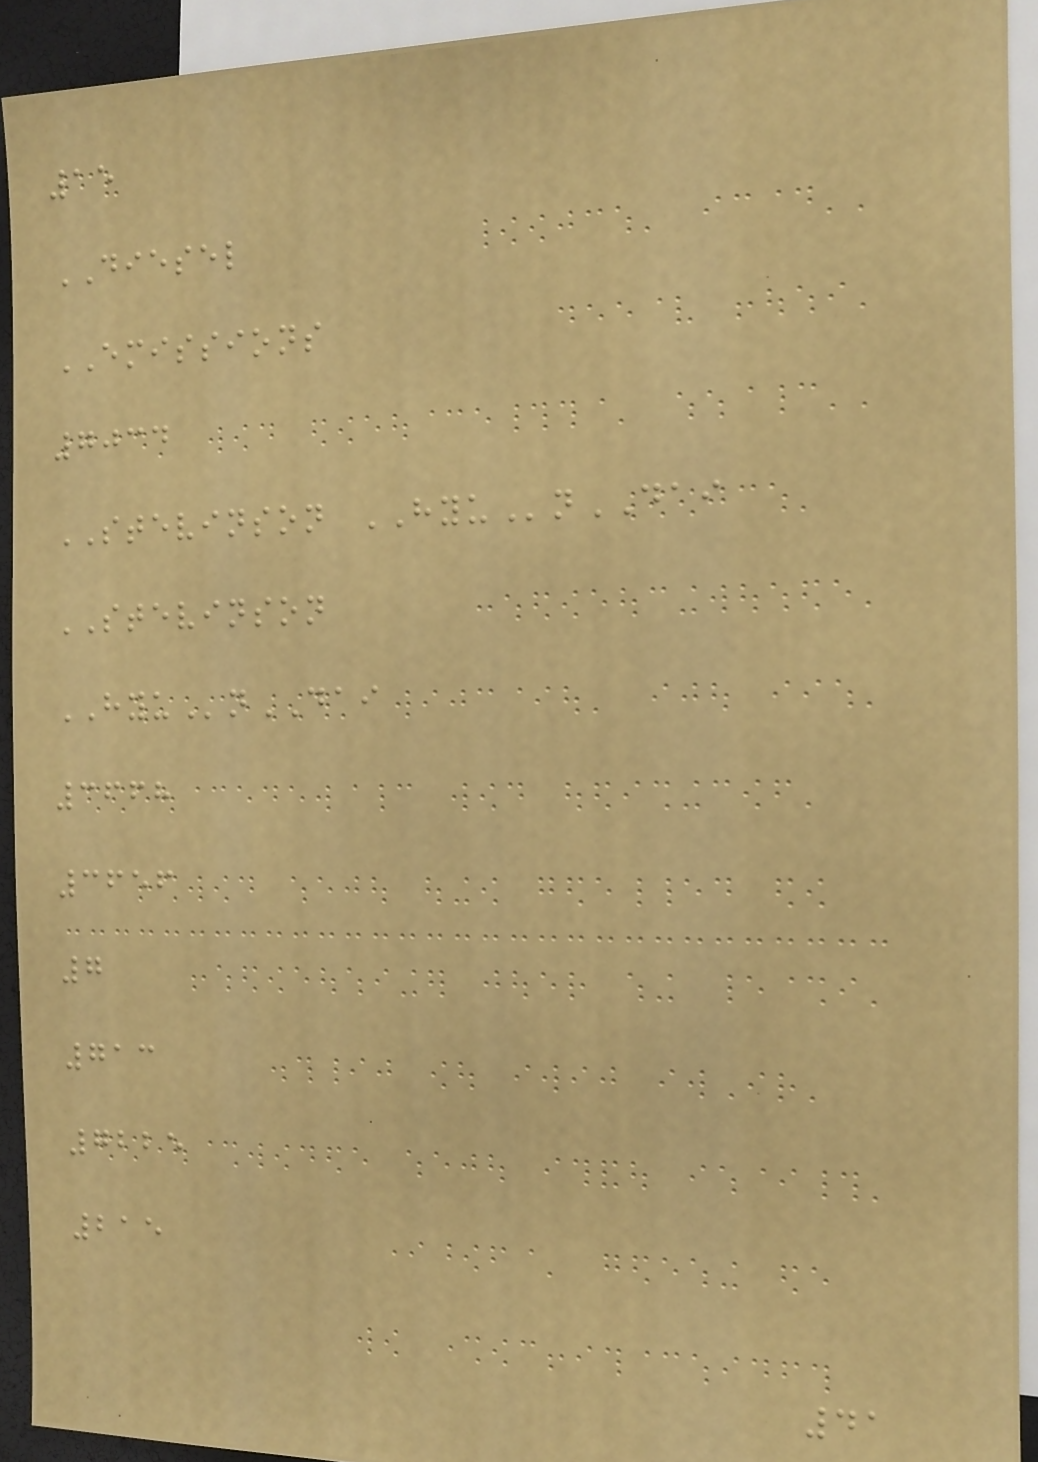15
DIESEL
EMISSIONS
7034
STEVINSON HYUnDAI
STEVINSON
HYUnDAI
3668
3656
7
713
7225
215
41
